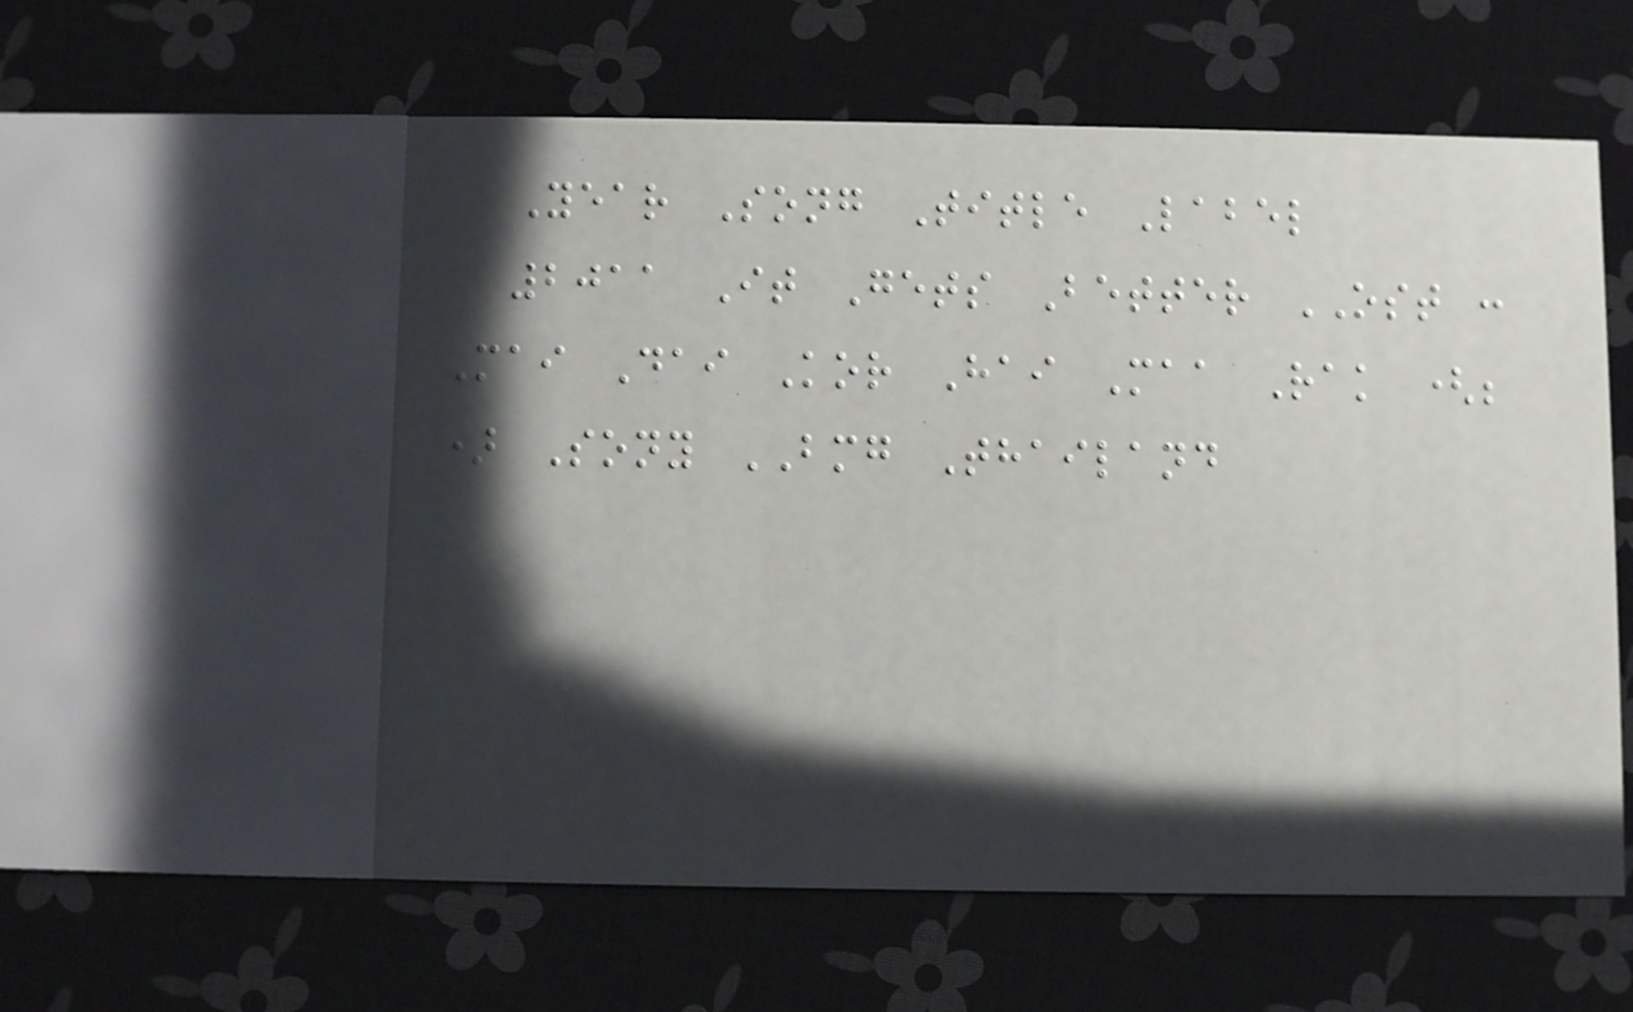Year Song Title Label
2011 It Gets Better OST :
Mai Dai Kor Hai Maa Rak (;
) Sony BMG Thailand
